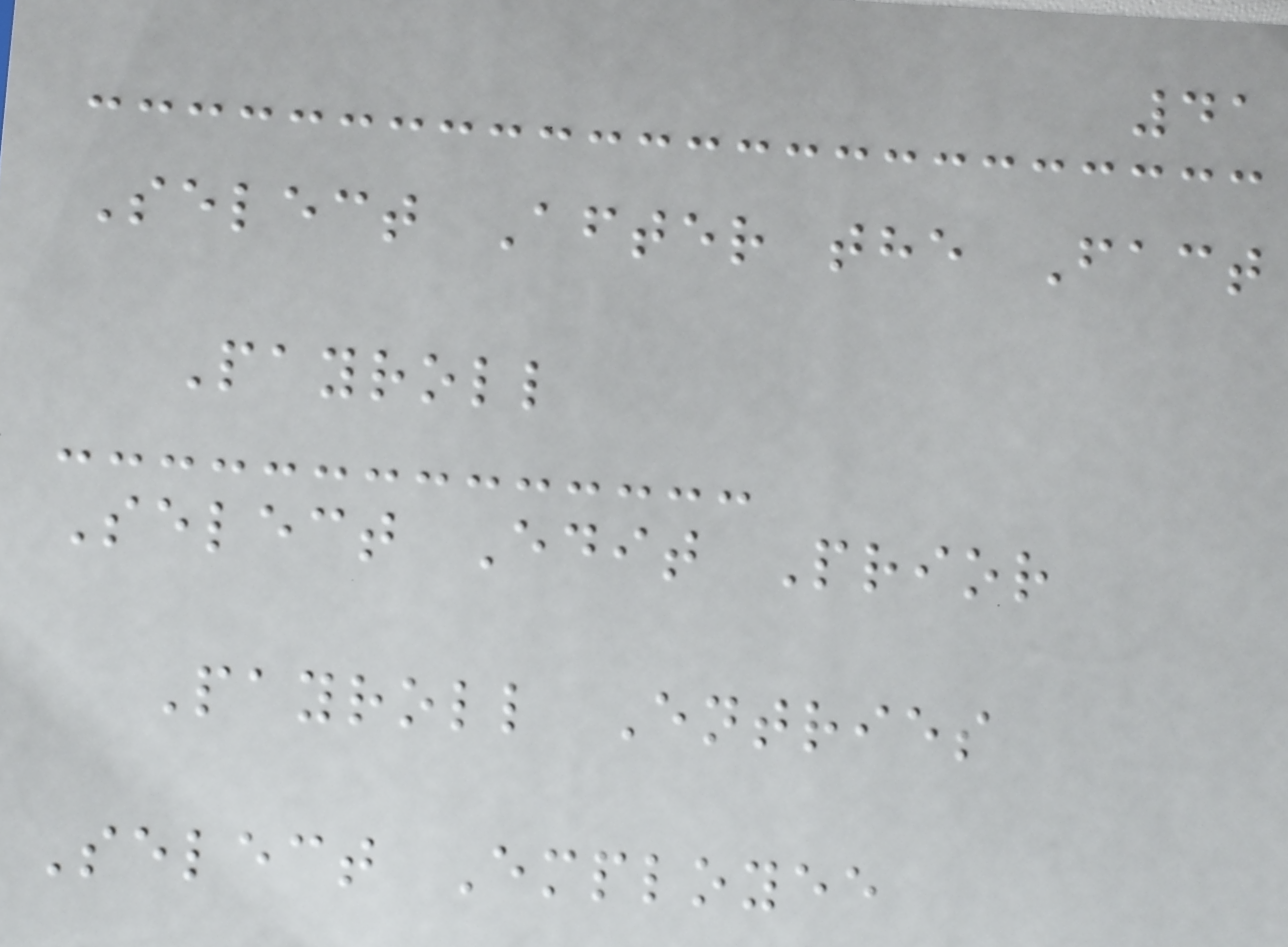41
Select After the Fact
Payroll
Select Edit Prior
Payroll Entries
Select Employee
